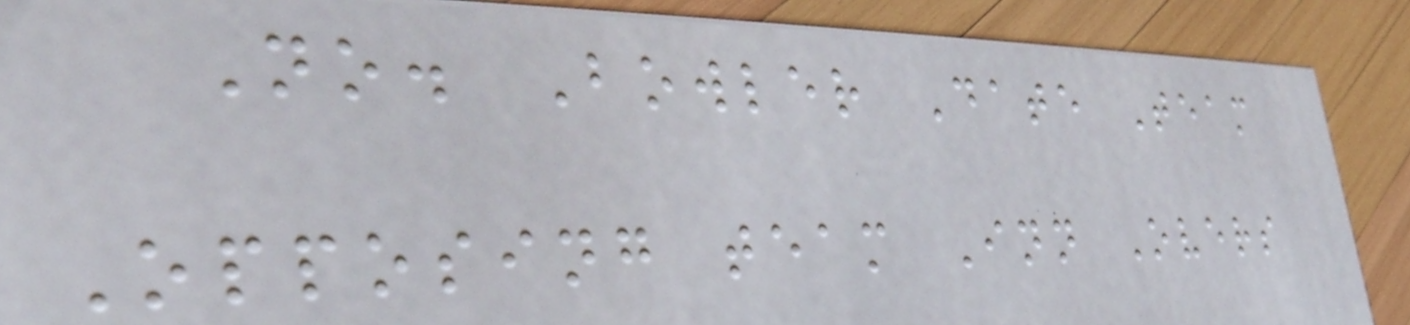No. Bowler Date Team
Opposing team Inn Overs
